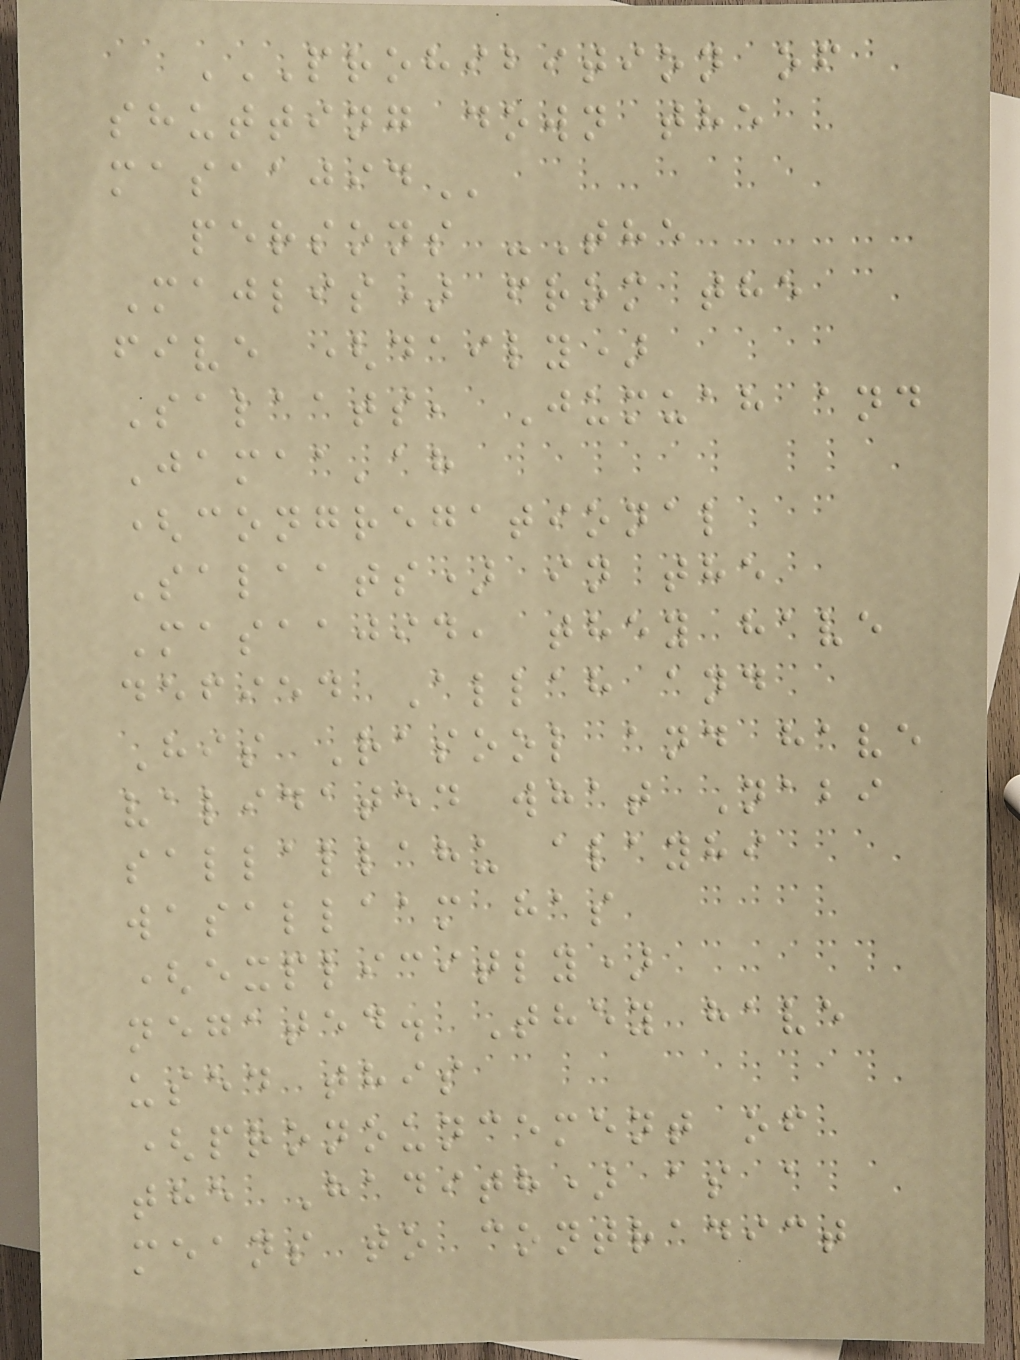PROHIBITION OF
SHUTTING DOWN THE
MASAAJID
persons -The
Majlis) from the
five (daily)
Salaats, Jumuah and
Jamaa'ah
(congregational
Salaats) in the
Masaajid, they have
defied Allah and
His Rasool and have
validated what Nabi
sallallahu alayhi
wasallaam has
(explicitly)
negated. They have
used this
(pronouncement of
the Hadith) as a
means to contradict
